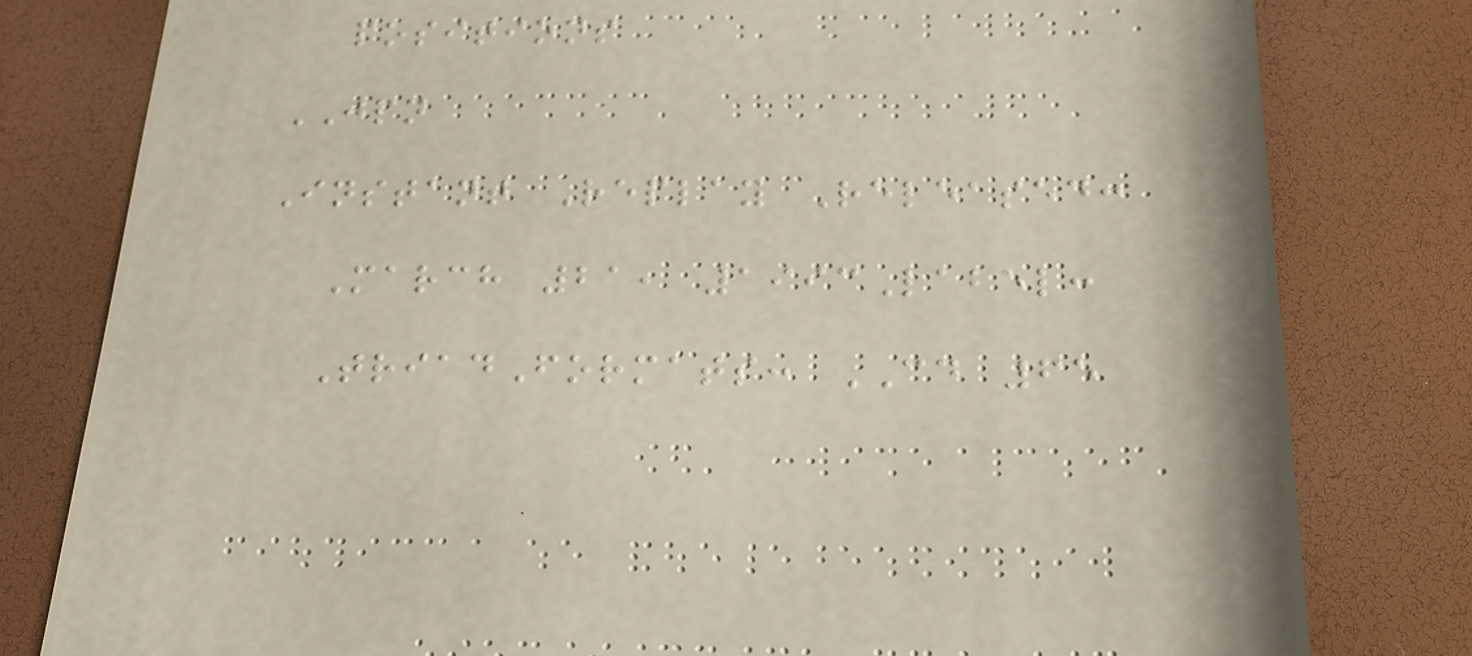positions
JPN
Instant Replay Released:
March 21, 1993Label:
TriadFormats: CD 65
